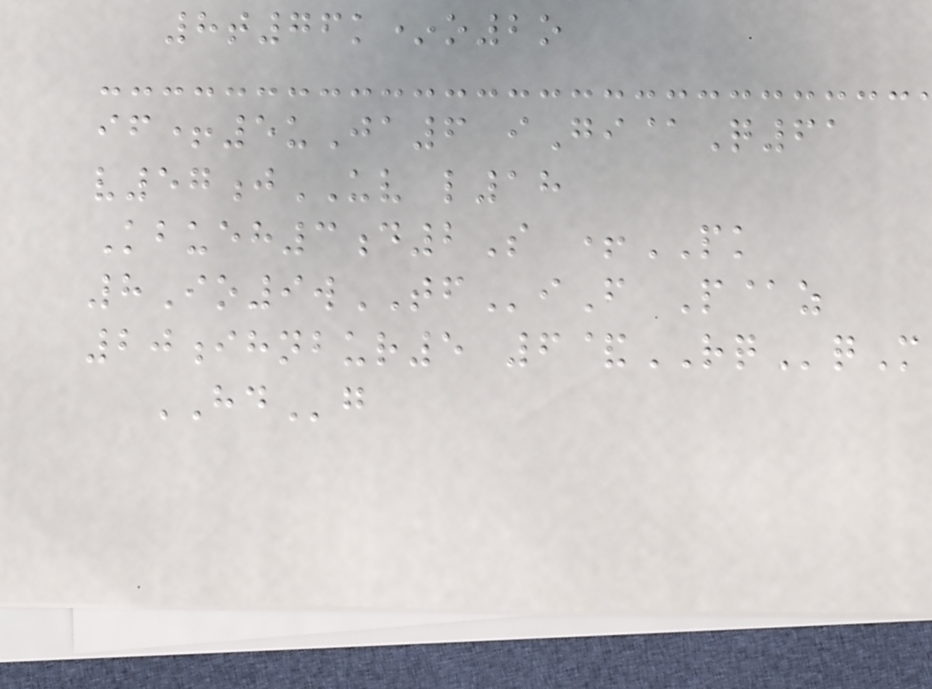8t76k*o2o
if+5uJa6 iGi@Q61
v57jUV l18
Kbueh3d2S +PK
8Io9wTFiF P@z
20ihnbur5 6&RQqM
HDg
